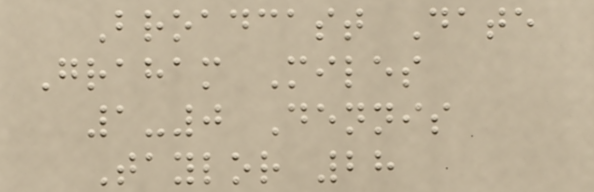Broadcast Date
Graham Miles
1-0 Dennis
Taylor 28
